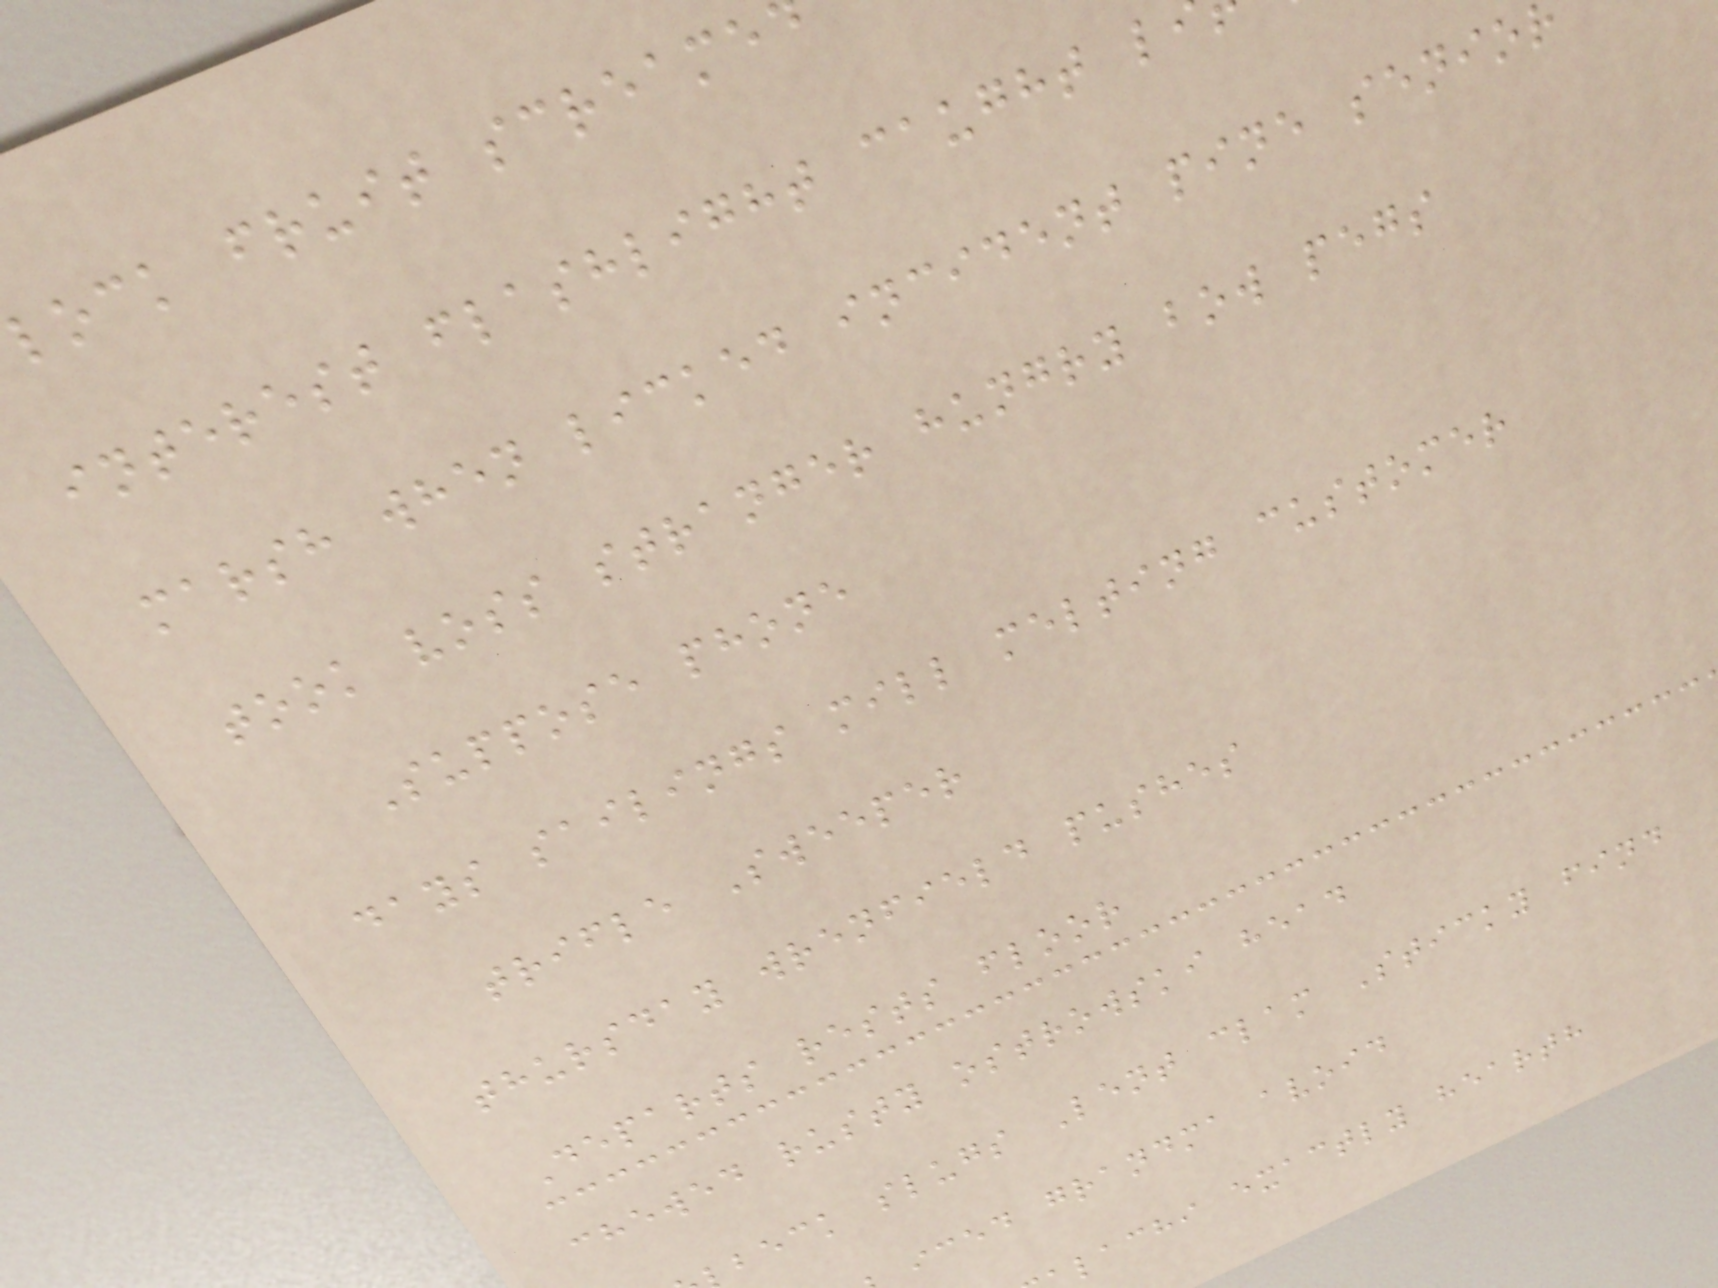lock fruit screame
interest flashlight caught l
marsh when licked incident pine senio
took voss stranger hungry bow pegs
Suppose phone
days sailings mill melting customer
trifle Sweeper
thursday wrenfield pushes
Departs rests floor
chewed rusty ostrowski head
beck slugs Lent clam Sticky find
iced grandma avoid
lachi exactly hearth
